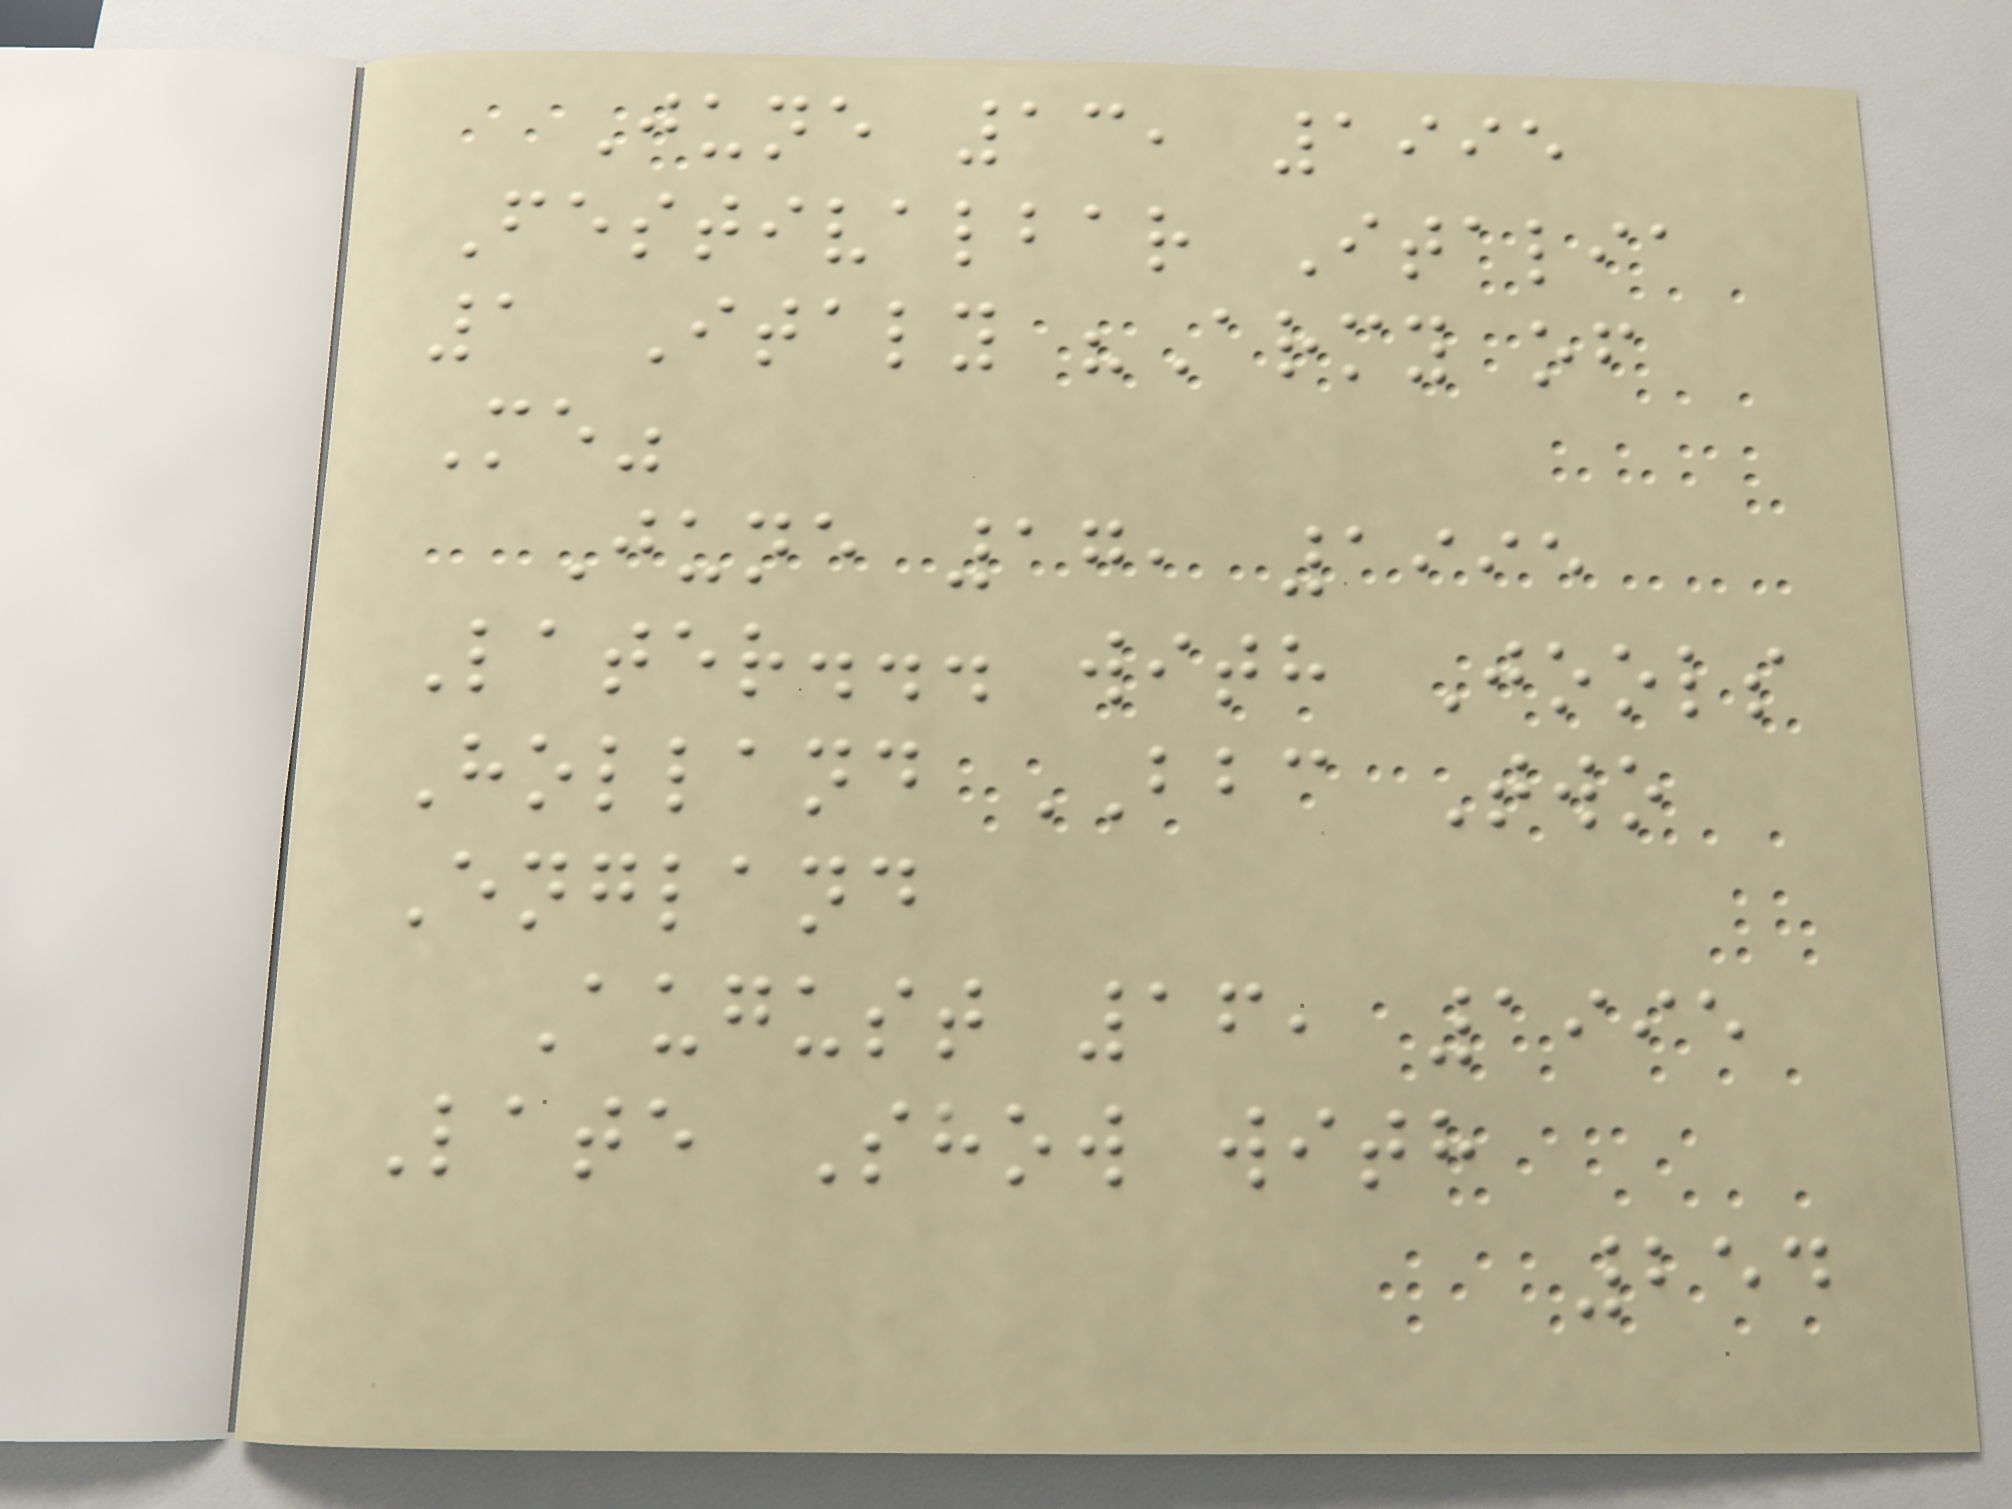June 13, 1995
Festivalbar Italia
1 Italy "Army of
Me"
June 17, 1995
Later... with Jools
Holland BBC Two
England
August 16, 1995
Late Show with
254
